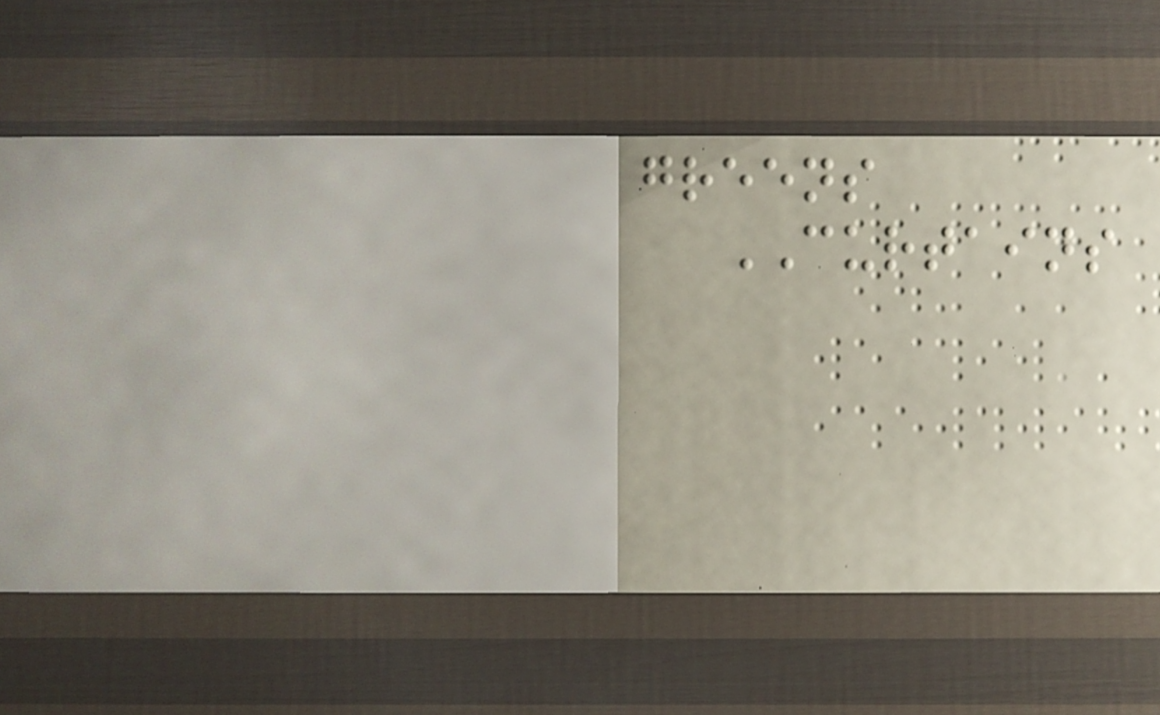greens
CURTAINS
